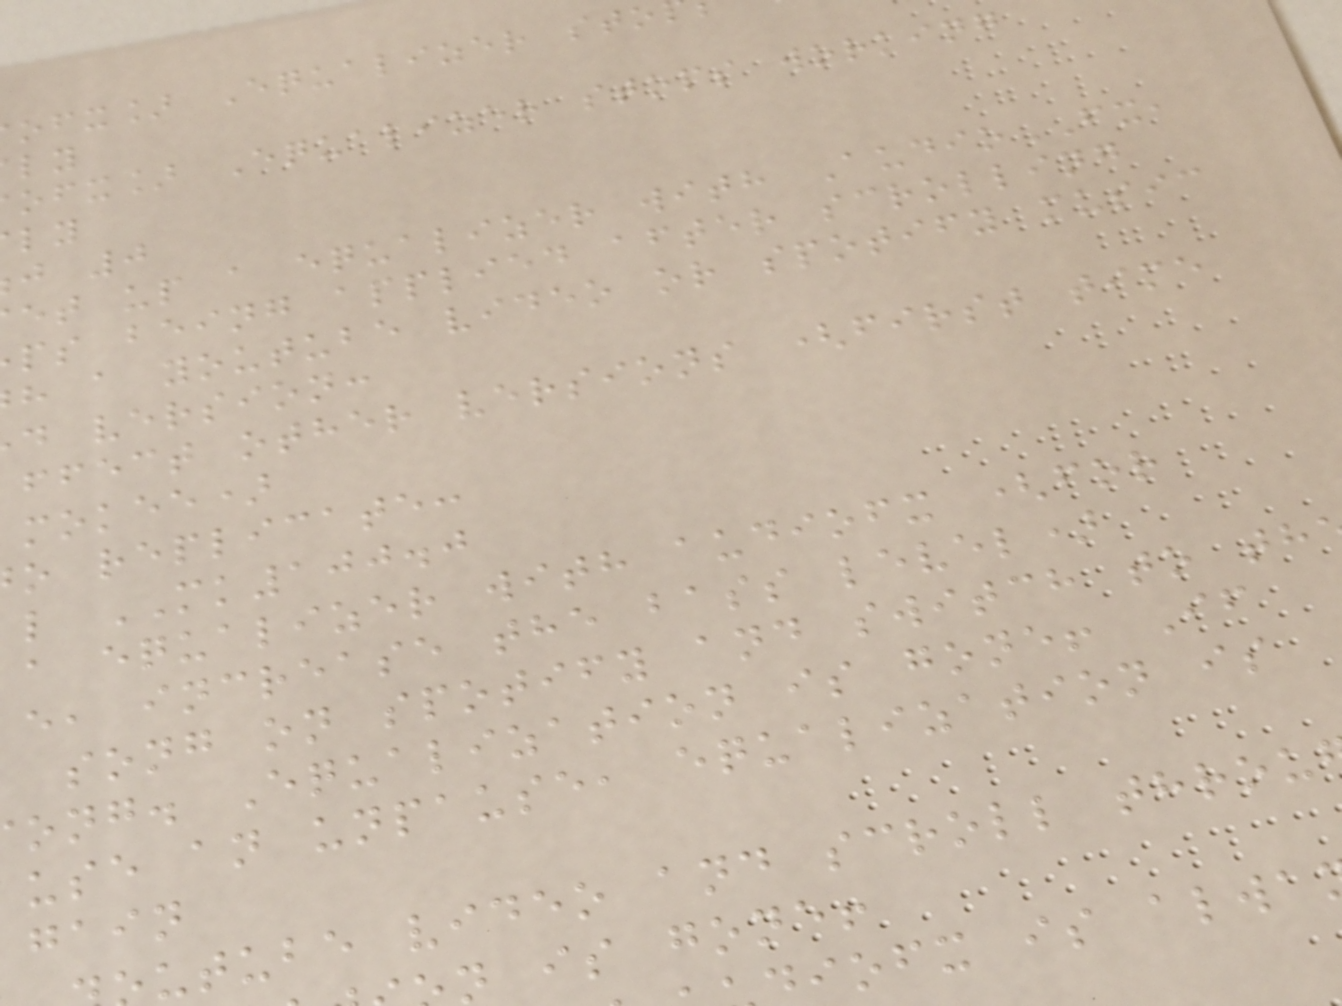ofx] Equalizer sto
ofx] Equalizer stops working
j 0
et up a equalizer with AudioFX,
ps being applied after scrolling
h a youtube video or spotify music
d version:
ffect other versions (first time
mokee)
o replicate:
l MK100.0
a equalizer with audiofx (for
e, increase the bass level)
song on spotify and switch to th
ong. Equalization is gone! If
use an unpause, equalization is
gain
utube video and scroll throu
n is gone!
iofx is alwa
